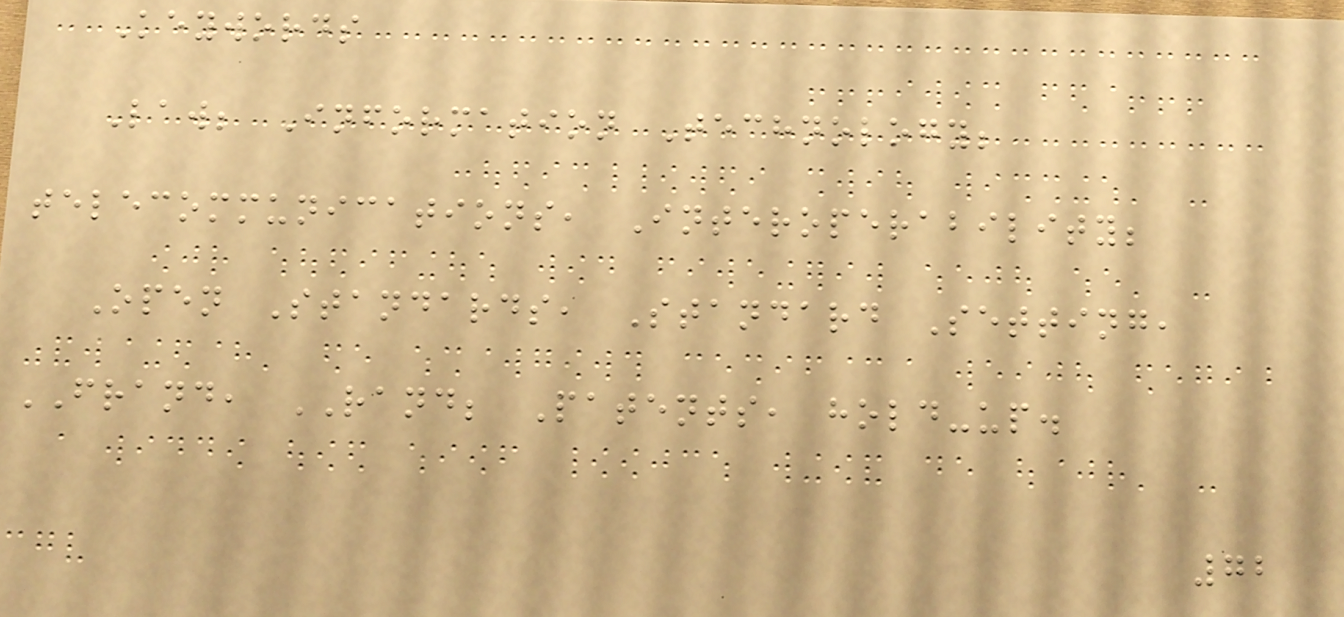Keywords
Law; Information Technology;
telecommunications, Interoperability;
Open Standards, Standard Setting,
FRAND, RAND; Patents, hold-up.
72
